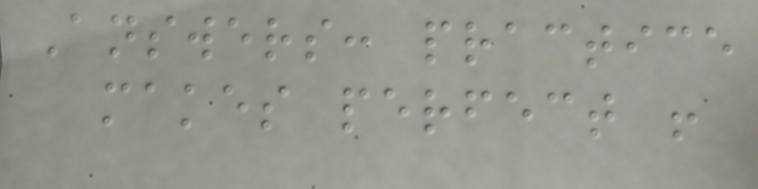Answers: practice
makes perfect !
